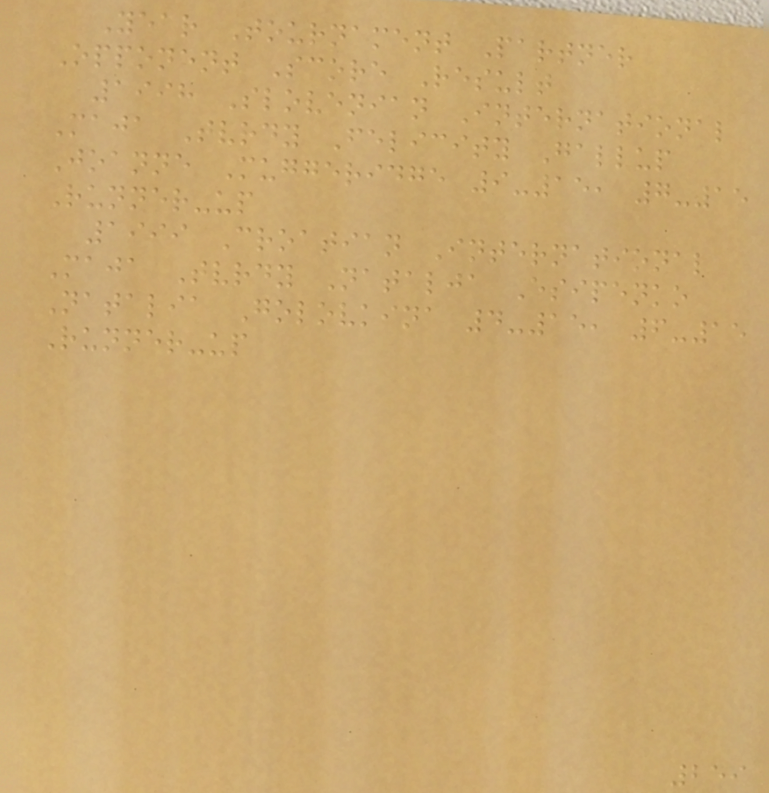Year Tournament Partner
Opponent Score Result
1998 Slovenian International
Maja Tvrdy Felicity Gallup
Joanne Muggeridge 9-15, 7-15
Runner-up
1999 Croatian International
Maja Tvrdy Natalja Esipenko
Natalia Golovkina 4-15, 6-15
Runner-up
259
